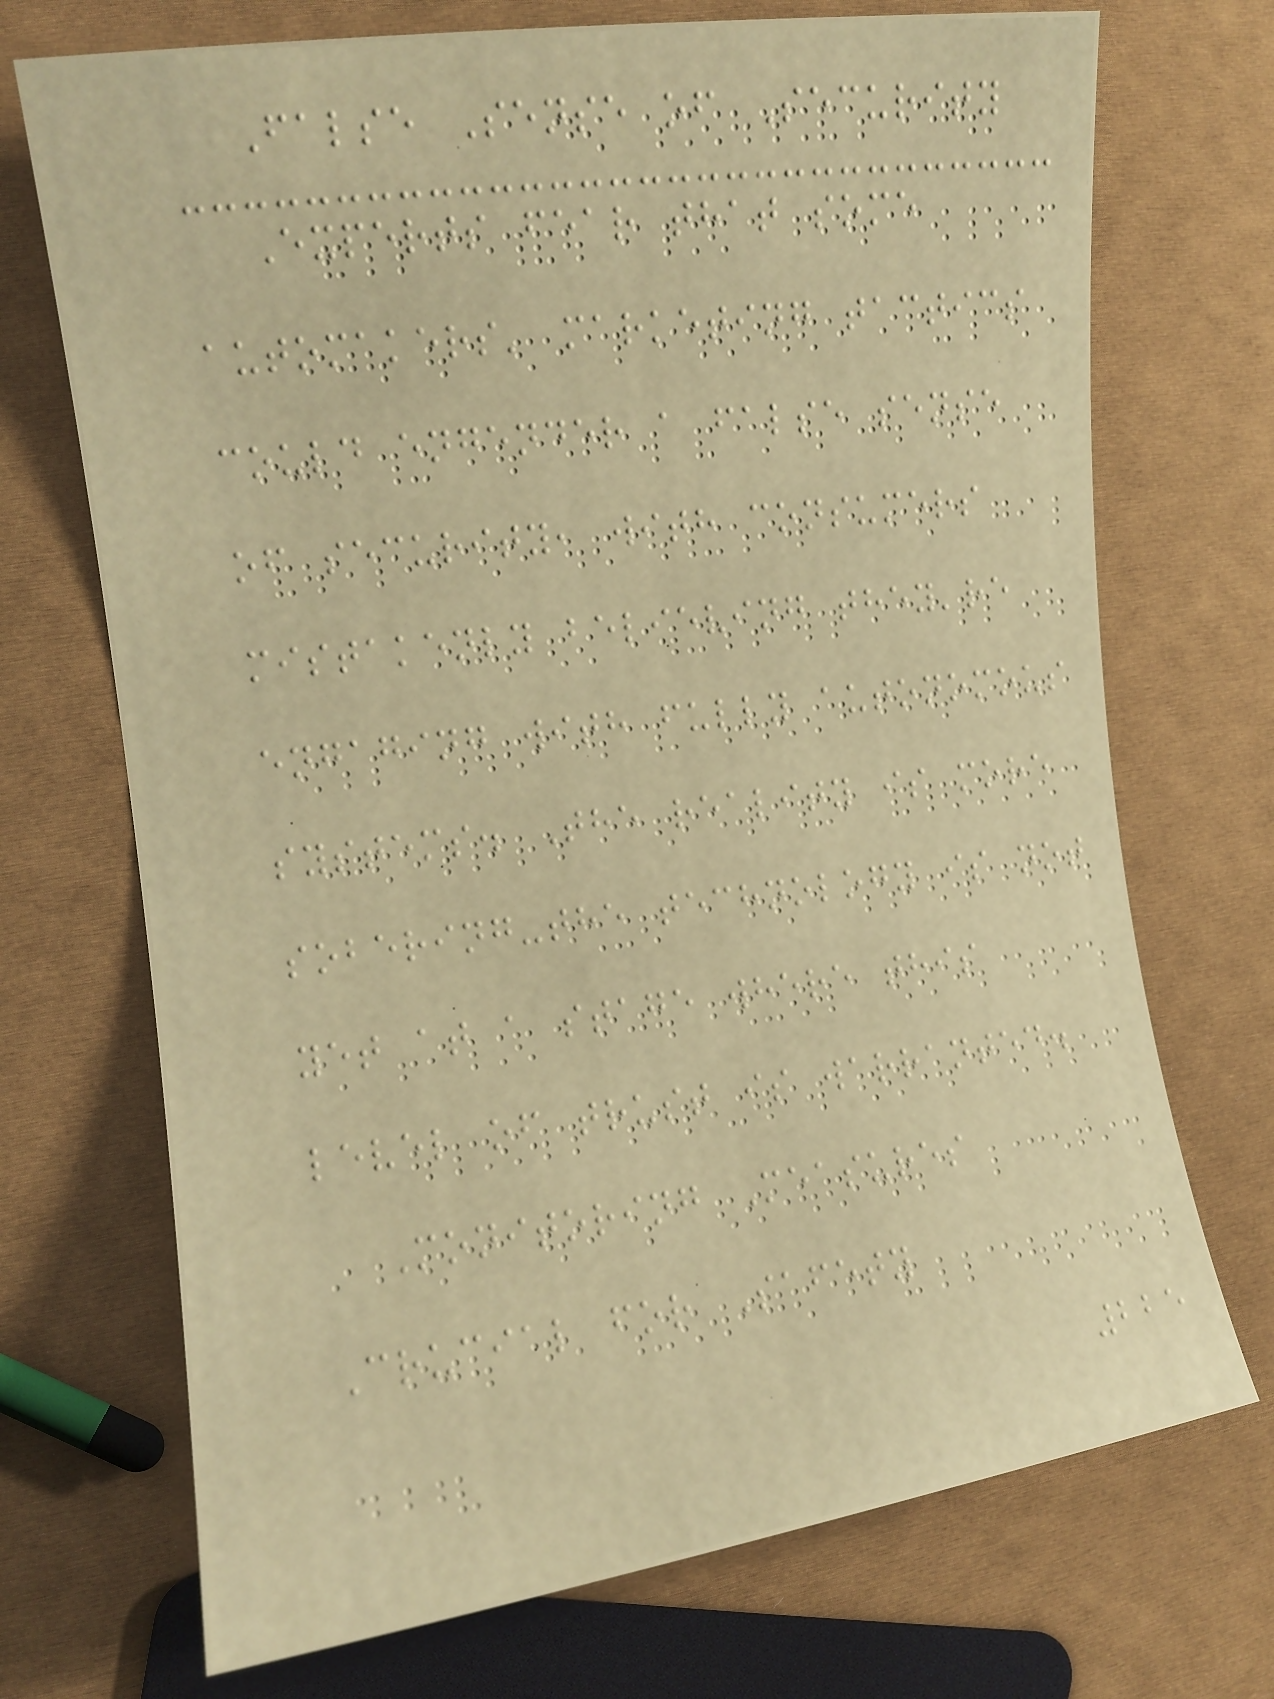False Sense of Security
Experts fear that some
automakers' marketing tactics
could engender a false sense
of security, with consumers
mistakenly believing they're
engaging with fully autonomous
systems. The reality is more
sobering-the technology is not
yet at a stage where this
level of trust is warranted.
Monitoring Measures
Crucial for Safety
225
